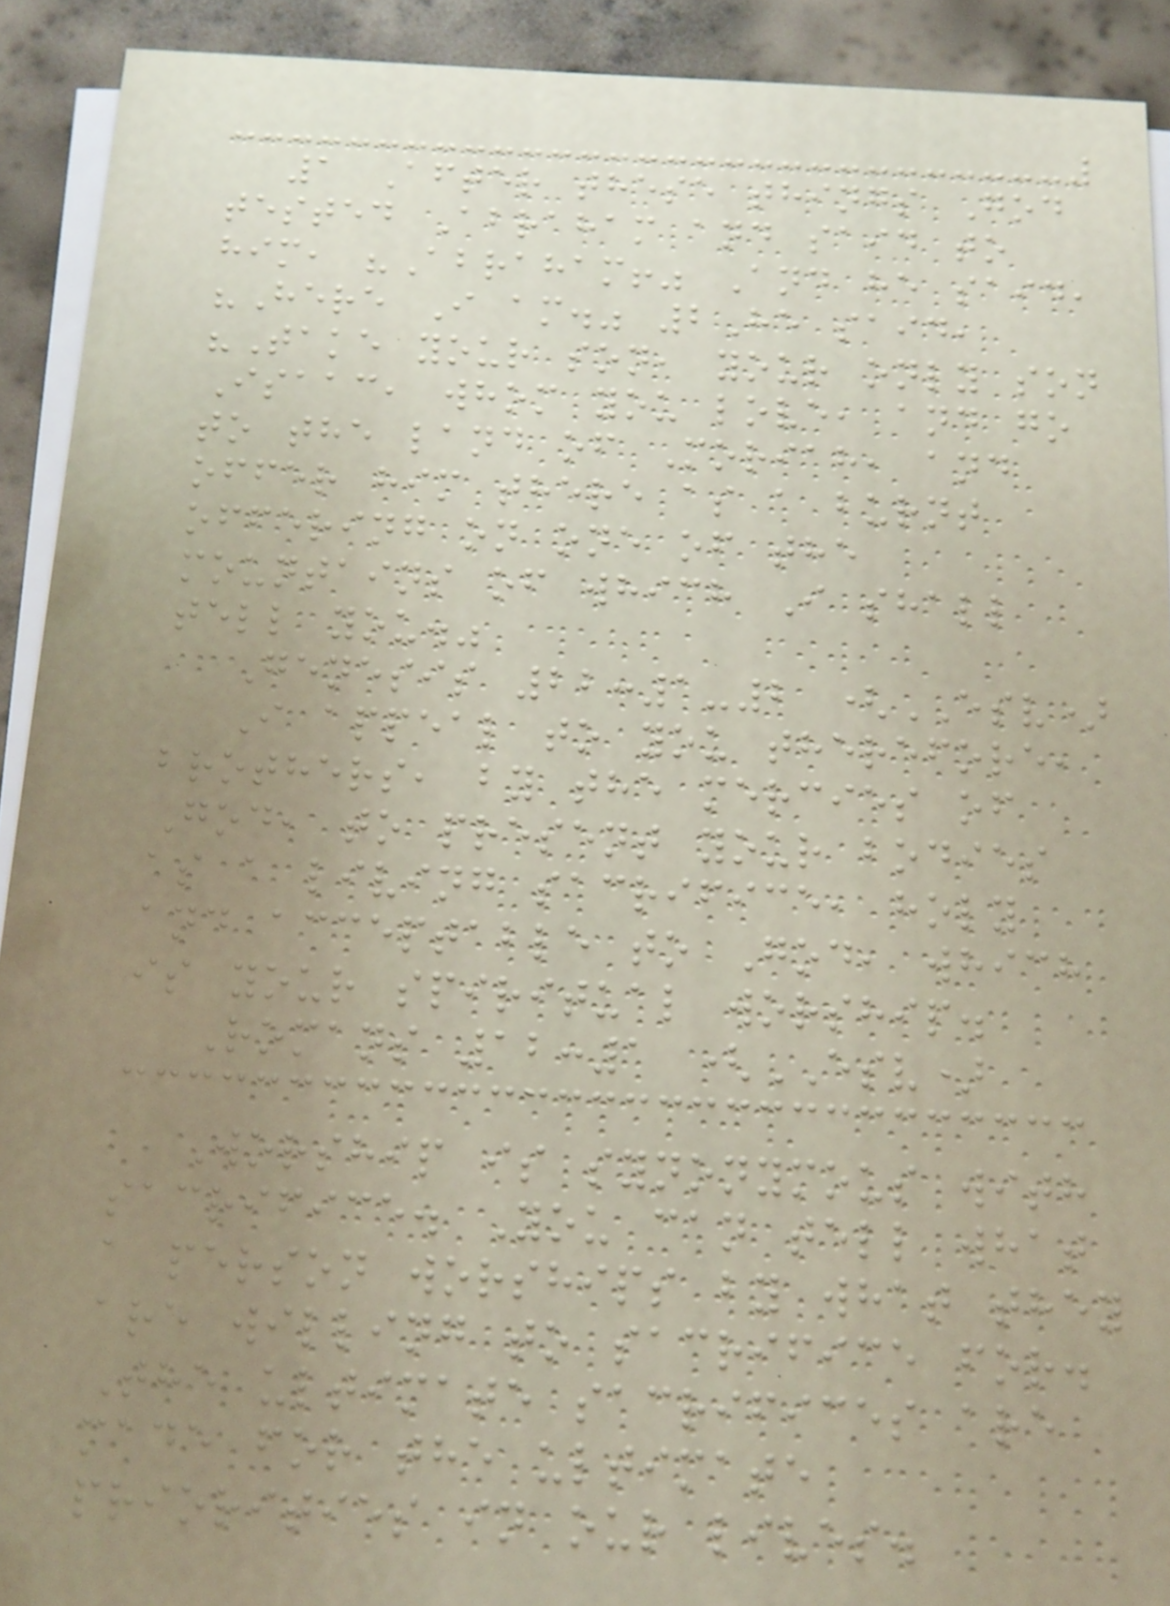1 After these things God
tested Abraham and said to
him, "Abraham!" And he said,
"Here I am." 2He said,
"Take your son, your only son
Isaac, whom you love, and go
to the land of Moriah, and
offer him there as a burnt
offering on one of the
mountains of which I shall
tell you."
Genesis 22:1-2 (ESV)
I appeal to you therefore,
brothers, by the mercies of
God, to present your bodies
as a living sacrifice, holy
and acceptable to God, which
is your spiritual worship.
Romans 12:1 (ESV)
Worship is synonymous with
sacrifice. You can tell what
a person worships by what they
are willing to sacrifice for.
The ultimate sacrifices are
made for the ultimate
priorities in our lives.
